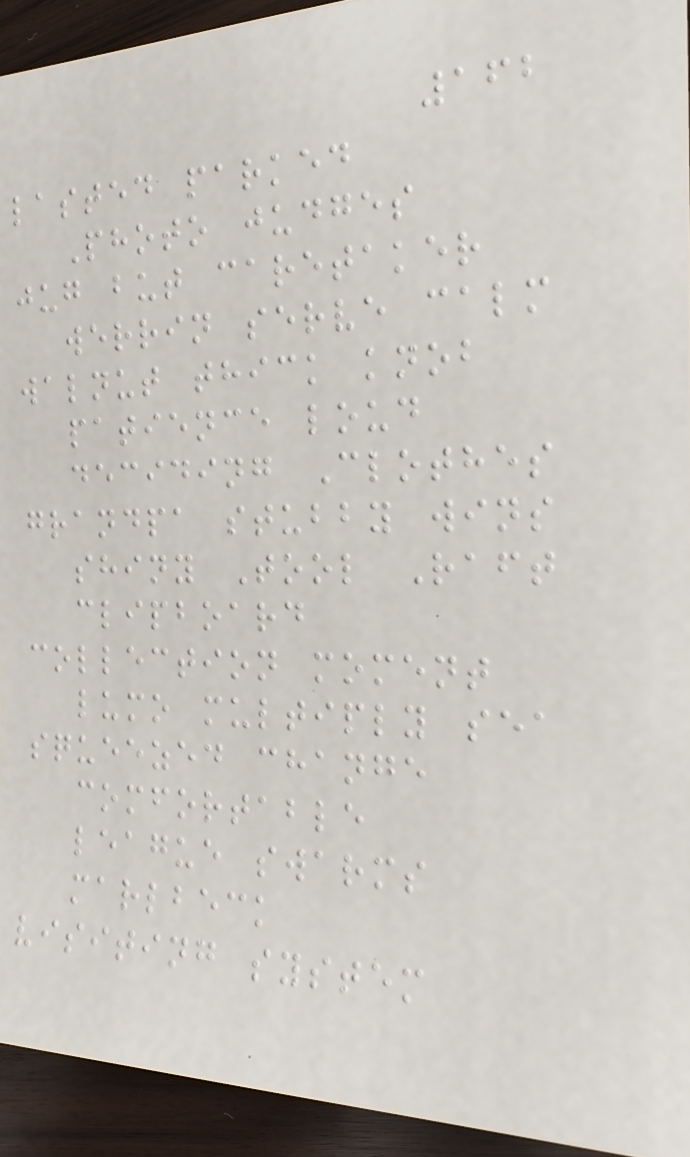162
lasted parked
Photo judges
jug but caretaker
werrin serve calm
walnut thick knob
patience loud
deciding Clothes
grandpa stubby wins
shiny Tool Raft
clipboard
collection moment
lumo multiply sea
squeezed change
comfortable
league swarms
marlbeck
visiting system
